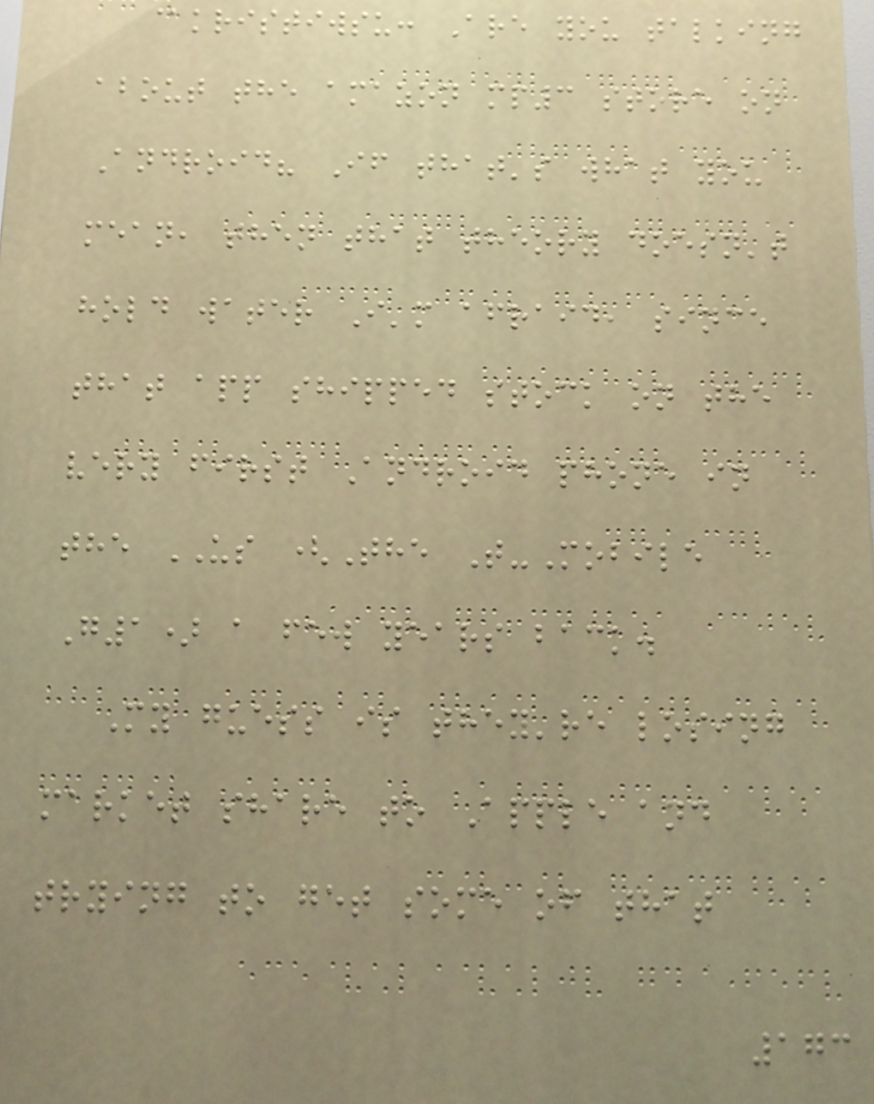@kristiwsu: Are you talking
about the amazon mp3 store on
Android? If that's what you
mean, then that theory doesn't
hold water I'm afraid, since
that app shipped stock on the
very first Android phone in
the US (The T-Mobile
G1) a few years back.
My guess is they're losing
market share to Apple and
trying to get some of that
173
